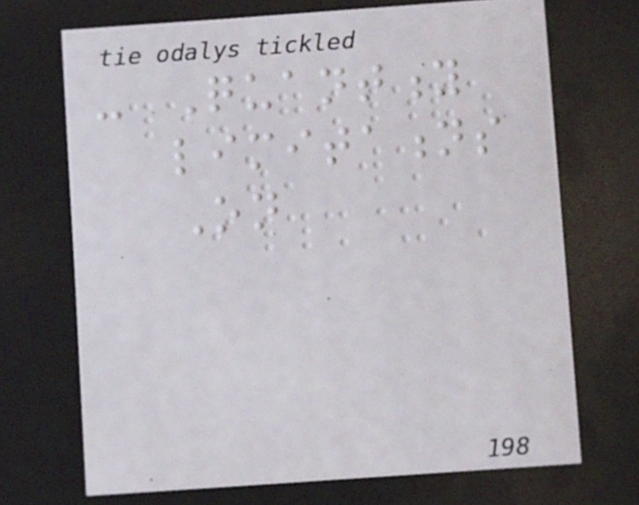- Quantity
limitations
On
